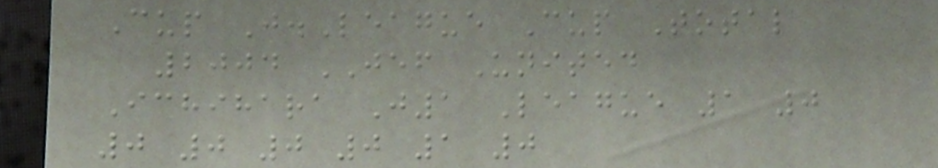Cup J.League Cup Total
2004 JEF United
Ichihara J1 League 1 0
0 0 0 0 1 0
